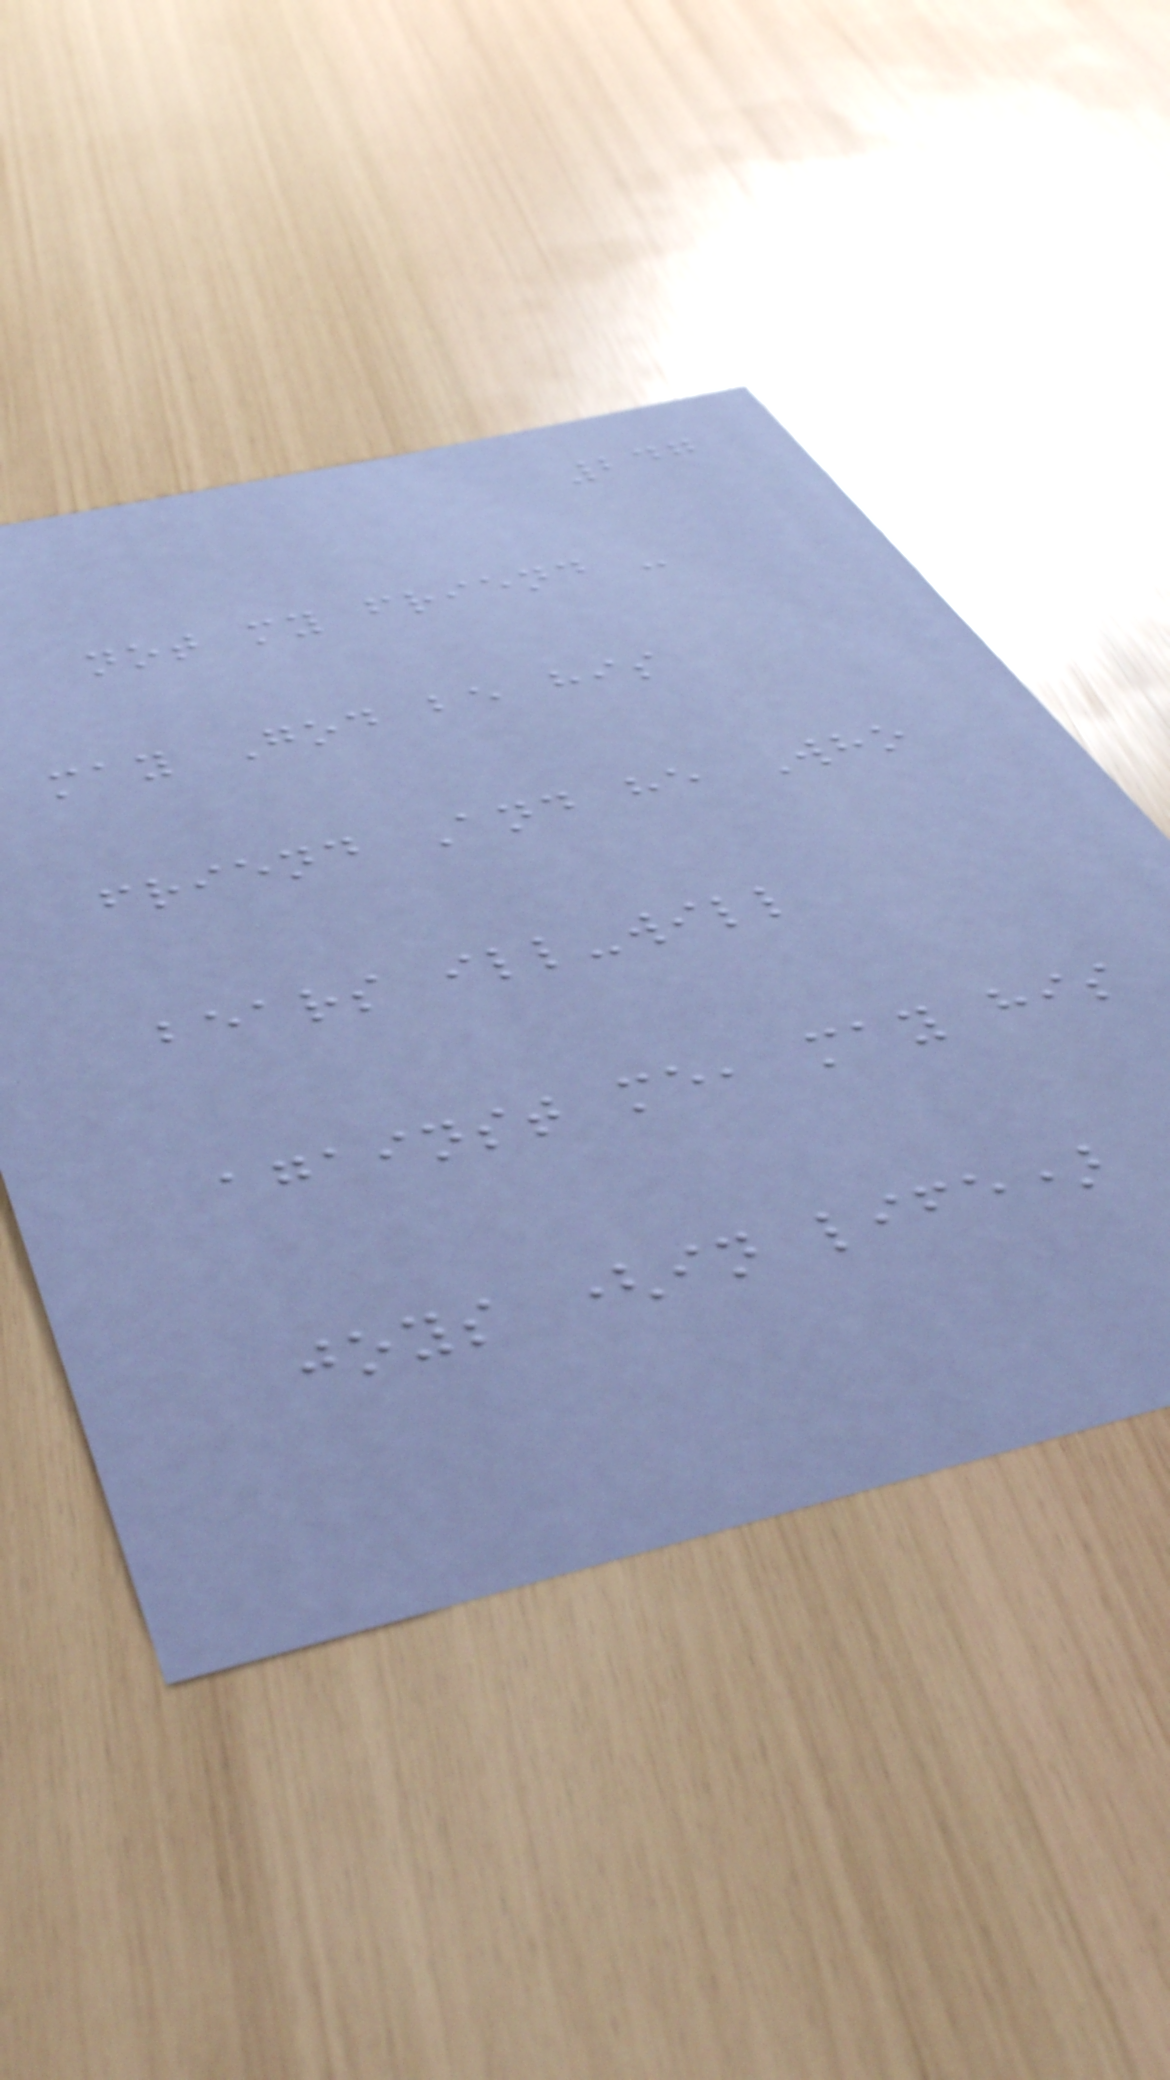247
not my friend -
may God be his
friend And he Who
bears ill-will
against me, may his
joys (in life)
